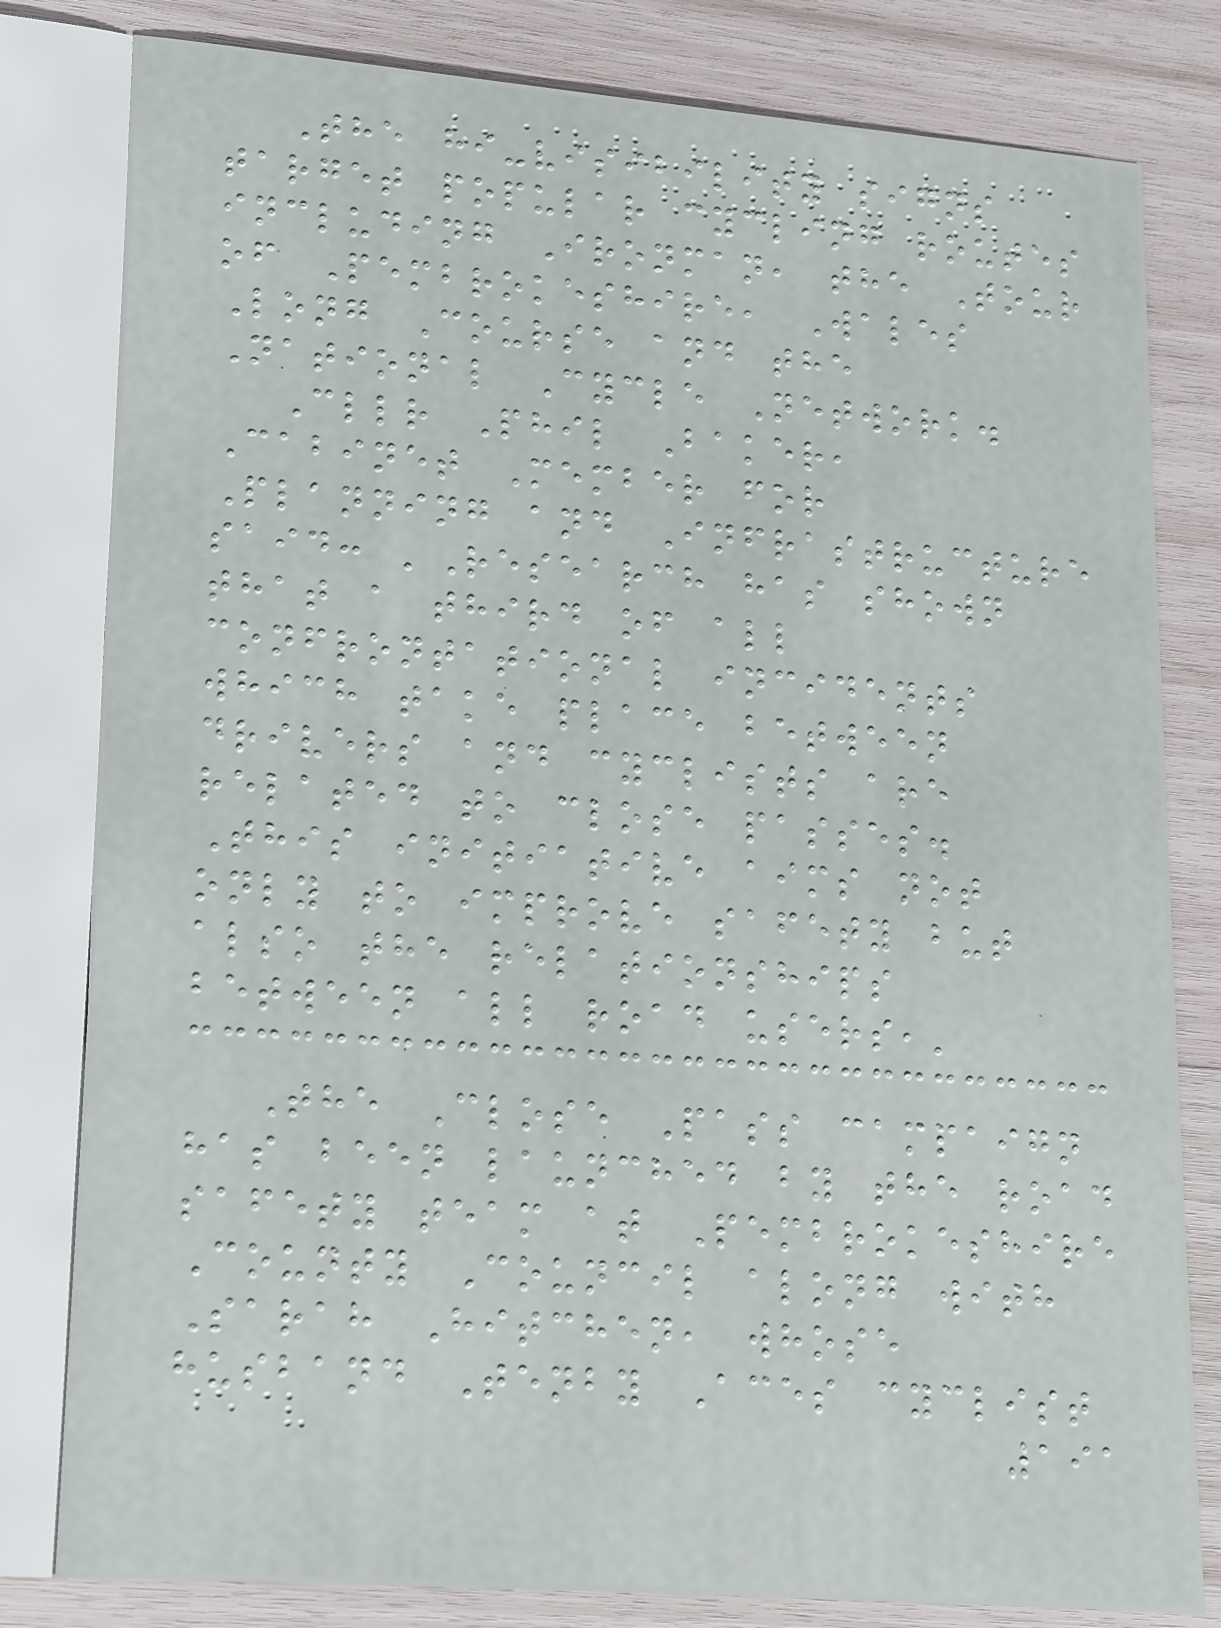The hi-visibility signs
target popular cycling routes
including Ironman, the Tour
of Pembrokeshire, Wales
Long Course and the
National Cycle Network.
Cllr Phil Baker,
Cabinet Member for
Planning and Infrastructure
said: 'Research has shown
that a third of all
confrontational incidents
which take place between
drivers and cyclists are
related to close passes.
This initiative aims not
only to improve safety but
also the relationships
between all road users,'
The Close Pass campaign
has been launched by the road
safety team at Pembrokeshire
County Council along with
Sarah Hitchen, whose
husband Tenby Aces cyclist
191
